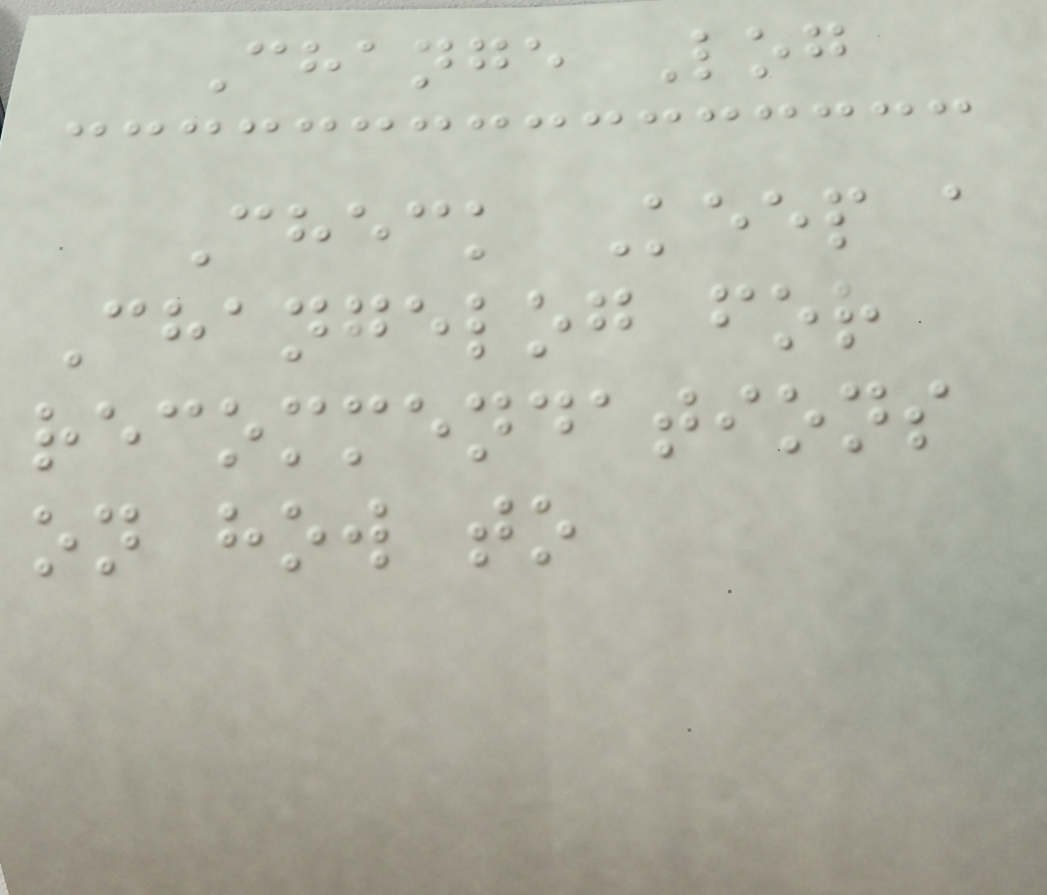Change Log
Check Keep a
Changelog for
recommendations
on how to
